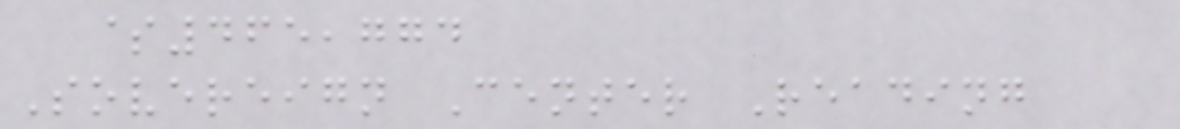$465,774
Sovereign Center Reading
